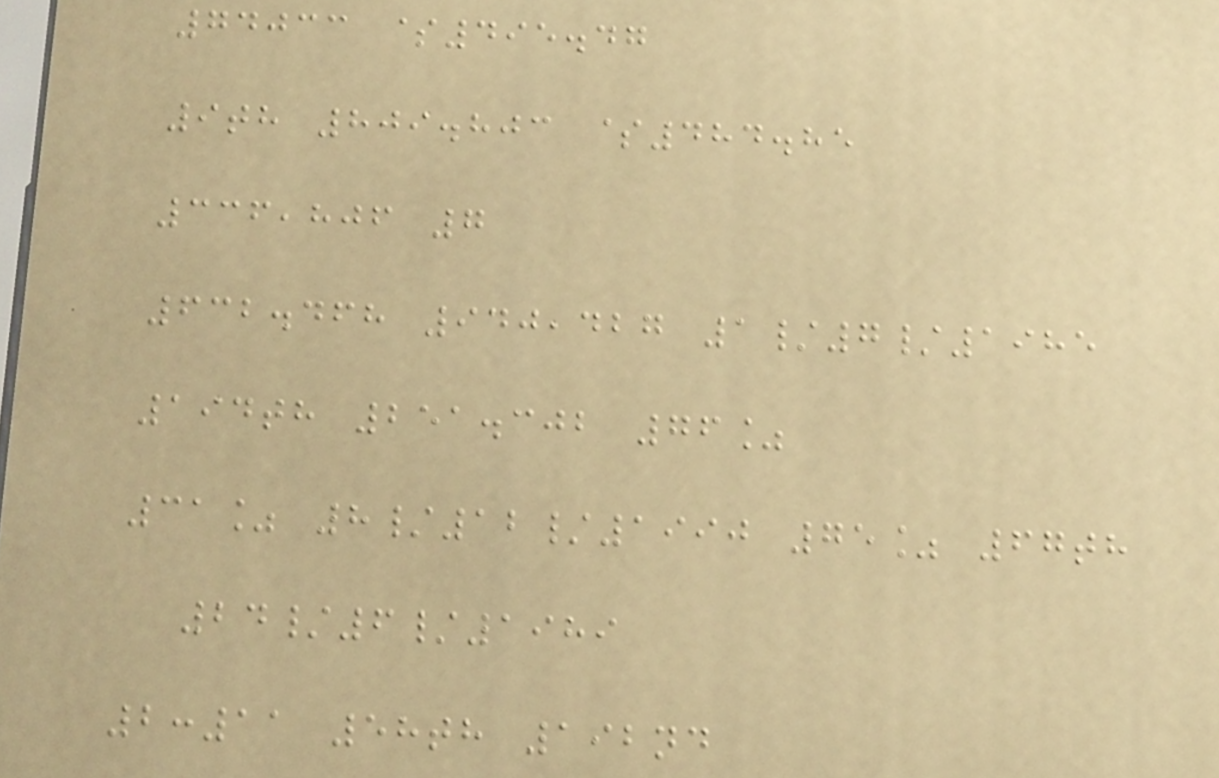74033 $495.47
9th 809.803 $484.85
336,806 7
632.468 940,427 1/7/1985
194th 251.302 76%
31% 8/12/1990 75% 67th
24/6/1989
2:11 58th 192nd
